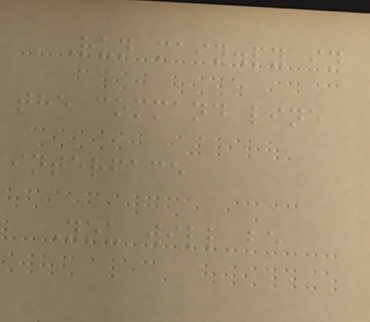Run main.py in
the command line
interface
You will be
